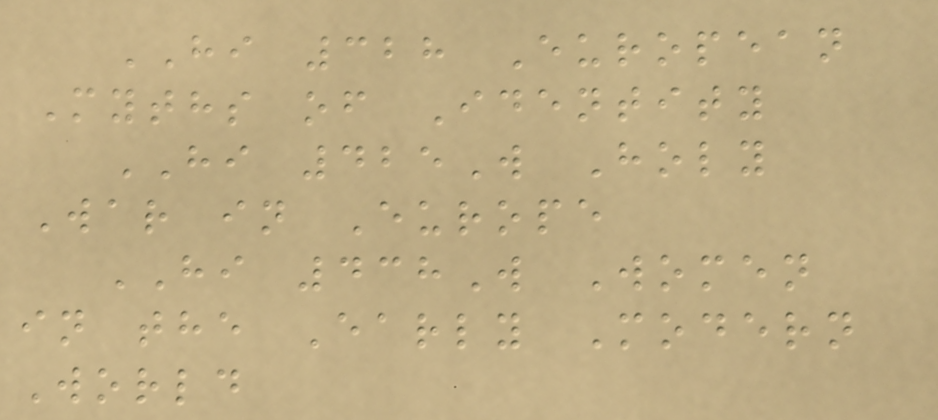HI 328 European
Myths of Identity
HI 425W Holy
War in Europe
HI 438W Women
in the Early Modern
World
